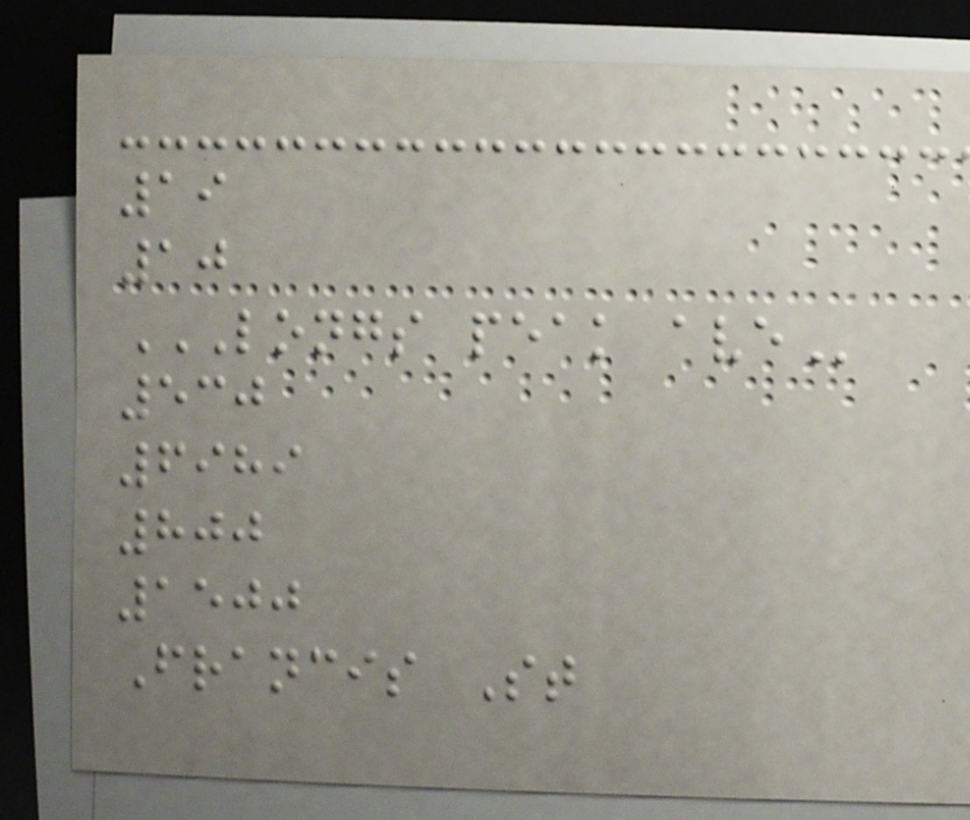19
10
LONGS PEAK AVE
530
6989
800
1500
Francis St
